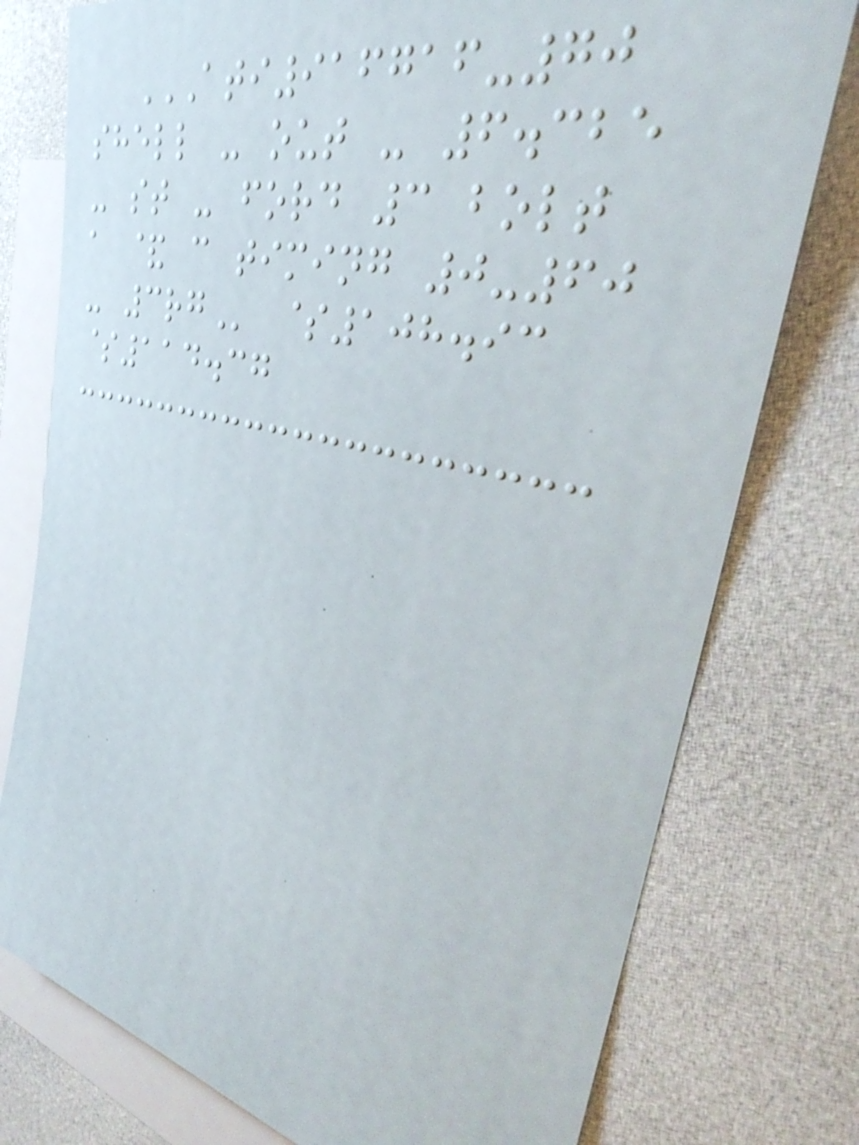ATI916716-70
SHELL - OUT - 6.325
- ST - FORD 3 BOLT
A & C TIMING 0-60
- 3RG $108.93
$114.37
